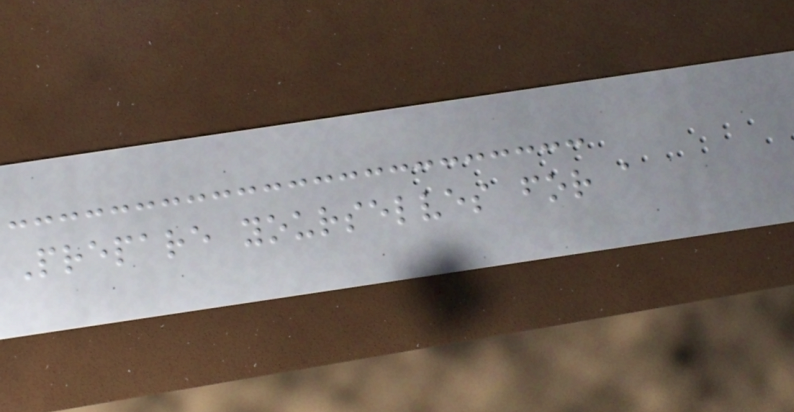Prepare yourselves for a
